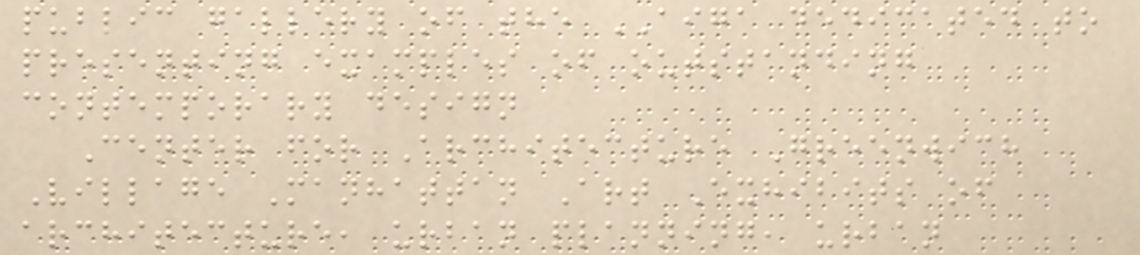public gallery of the AIGA dedicated to
presenting examples of outstanding
contemporary design
Center for Architecture Greenwich
Village Manhattan Art Exhibits of
architecture, urban planning, urban
